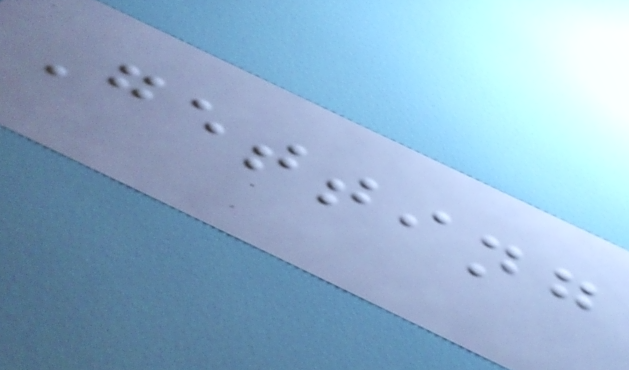Getting
